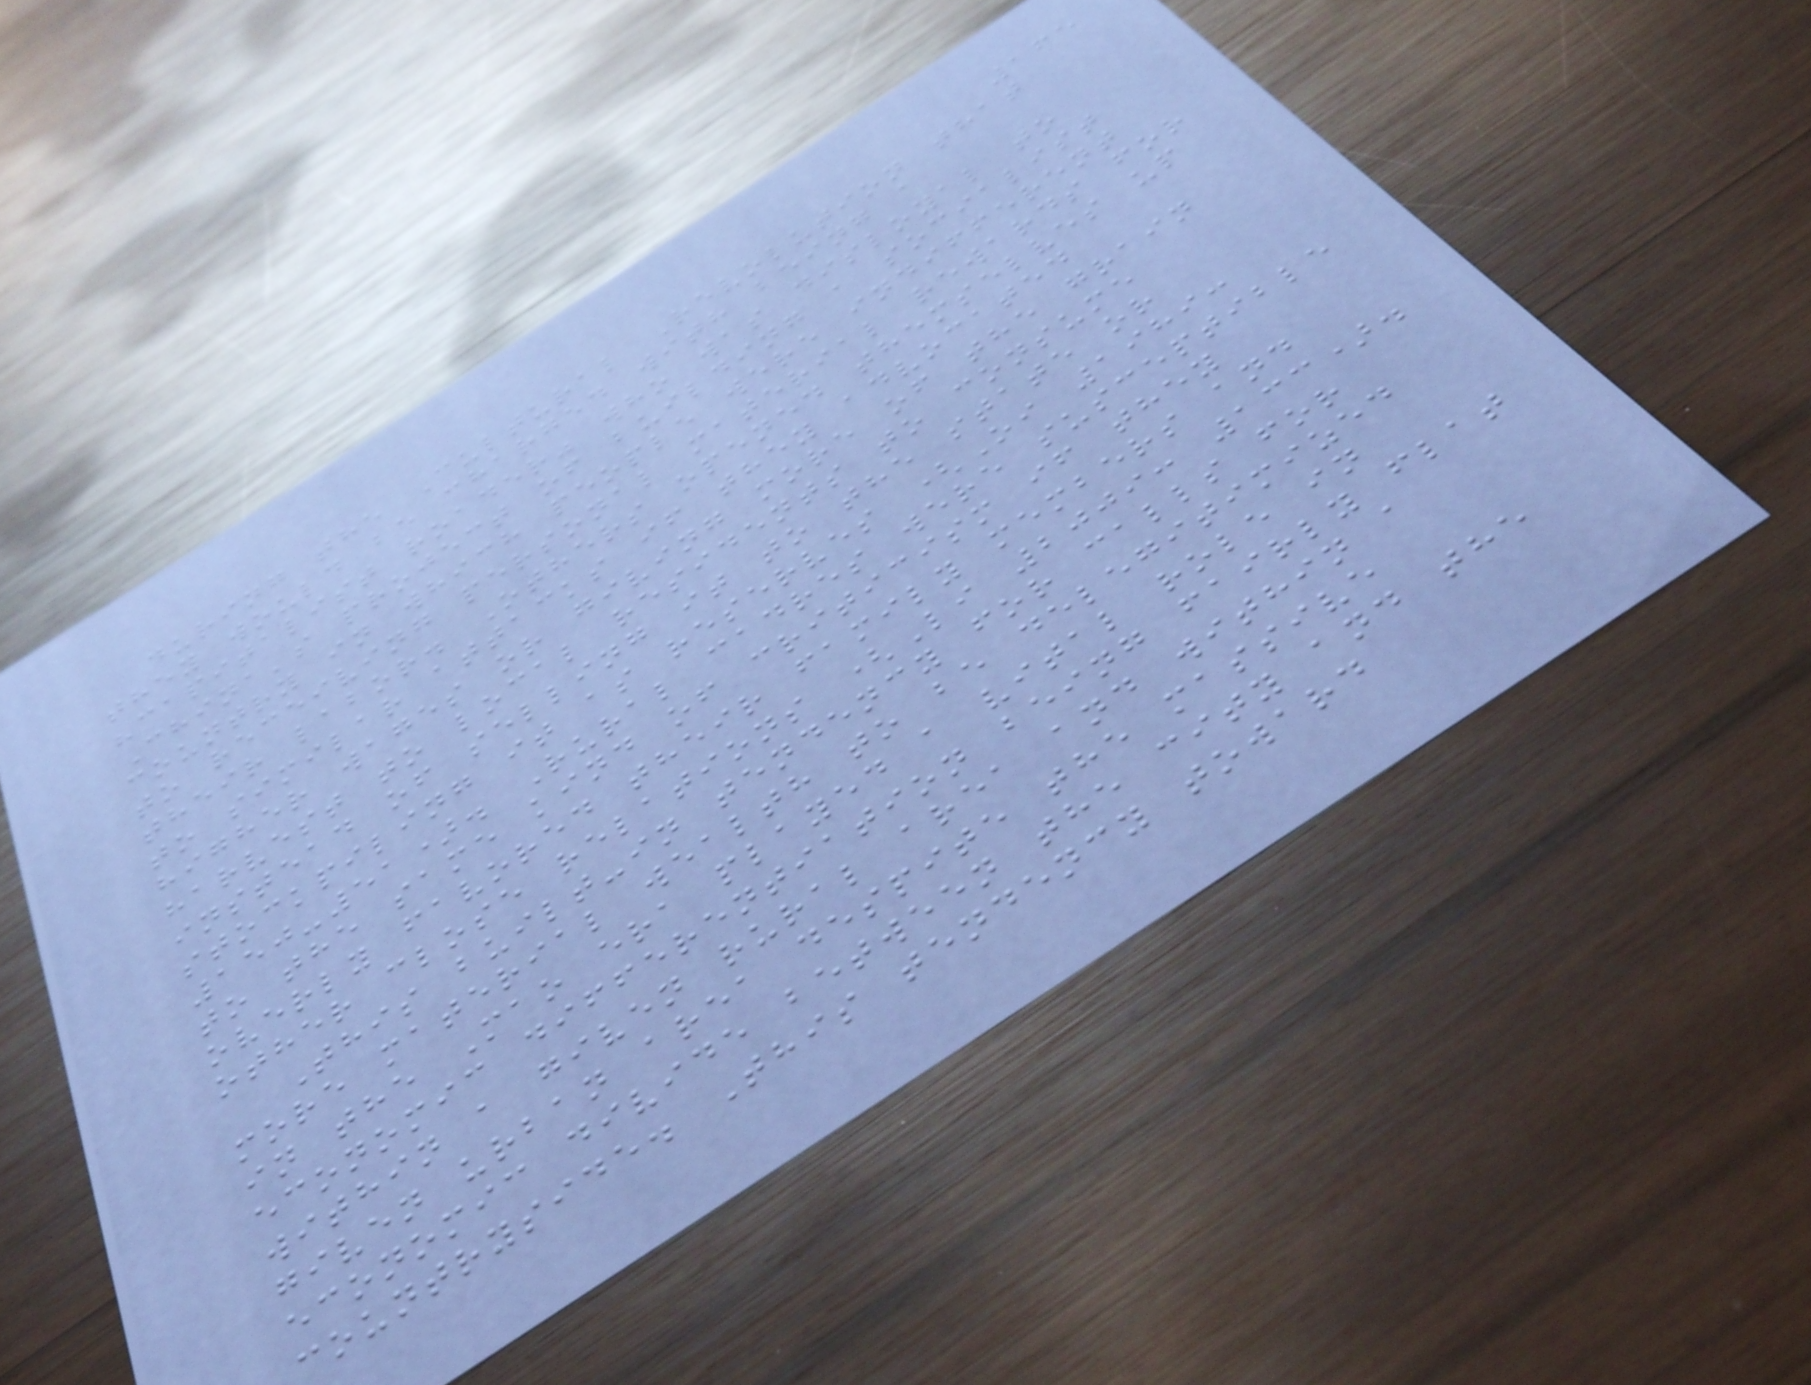165
during the Cultural Revolution that
they would be charged with being a
"capitalist roader" who was disloyal to
China's project of building a socialist
country in which people were indifferent
to receiving personal material rewards for
their labor. Others opened themselves up
to similar attacks if they advocated
higher wages or giving more of the grain
harvest to local residents to consume
instead of selling it to the state or
stockpiling it as reserves (Oi 1989:
150-51). Rural cadres were susceptible
to the same kind of criticism if they
overly favored their family members and
other close relations (Li 2009: 133).
This built-in tendency for calls for
more material wealth to be delegitimized
in the Mao era played a vital role in
economic differentiation being fairly flat
within a given rural area and within a
given urban area despite the massive
economic divide between the city and the
countryside. This tendency toward
